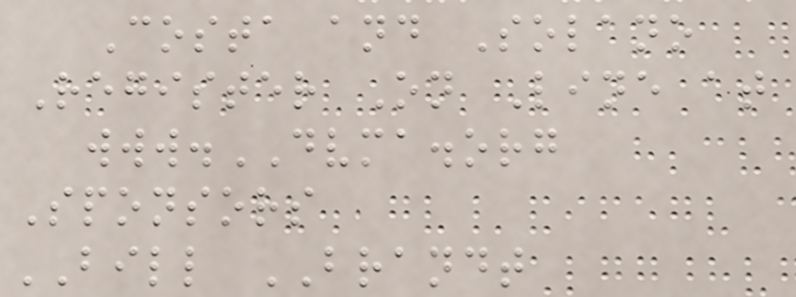Costa and Solano
Register On Line at
www.DVMA.org
Sponsors
BILL BRANDT
